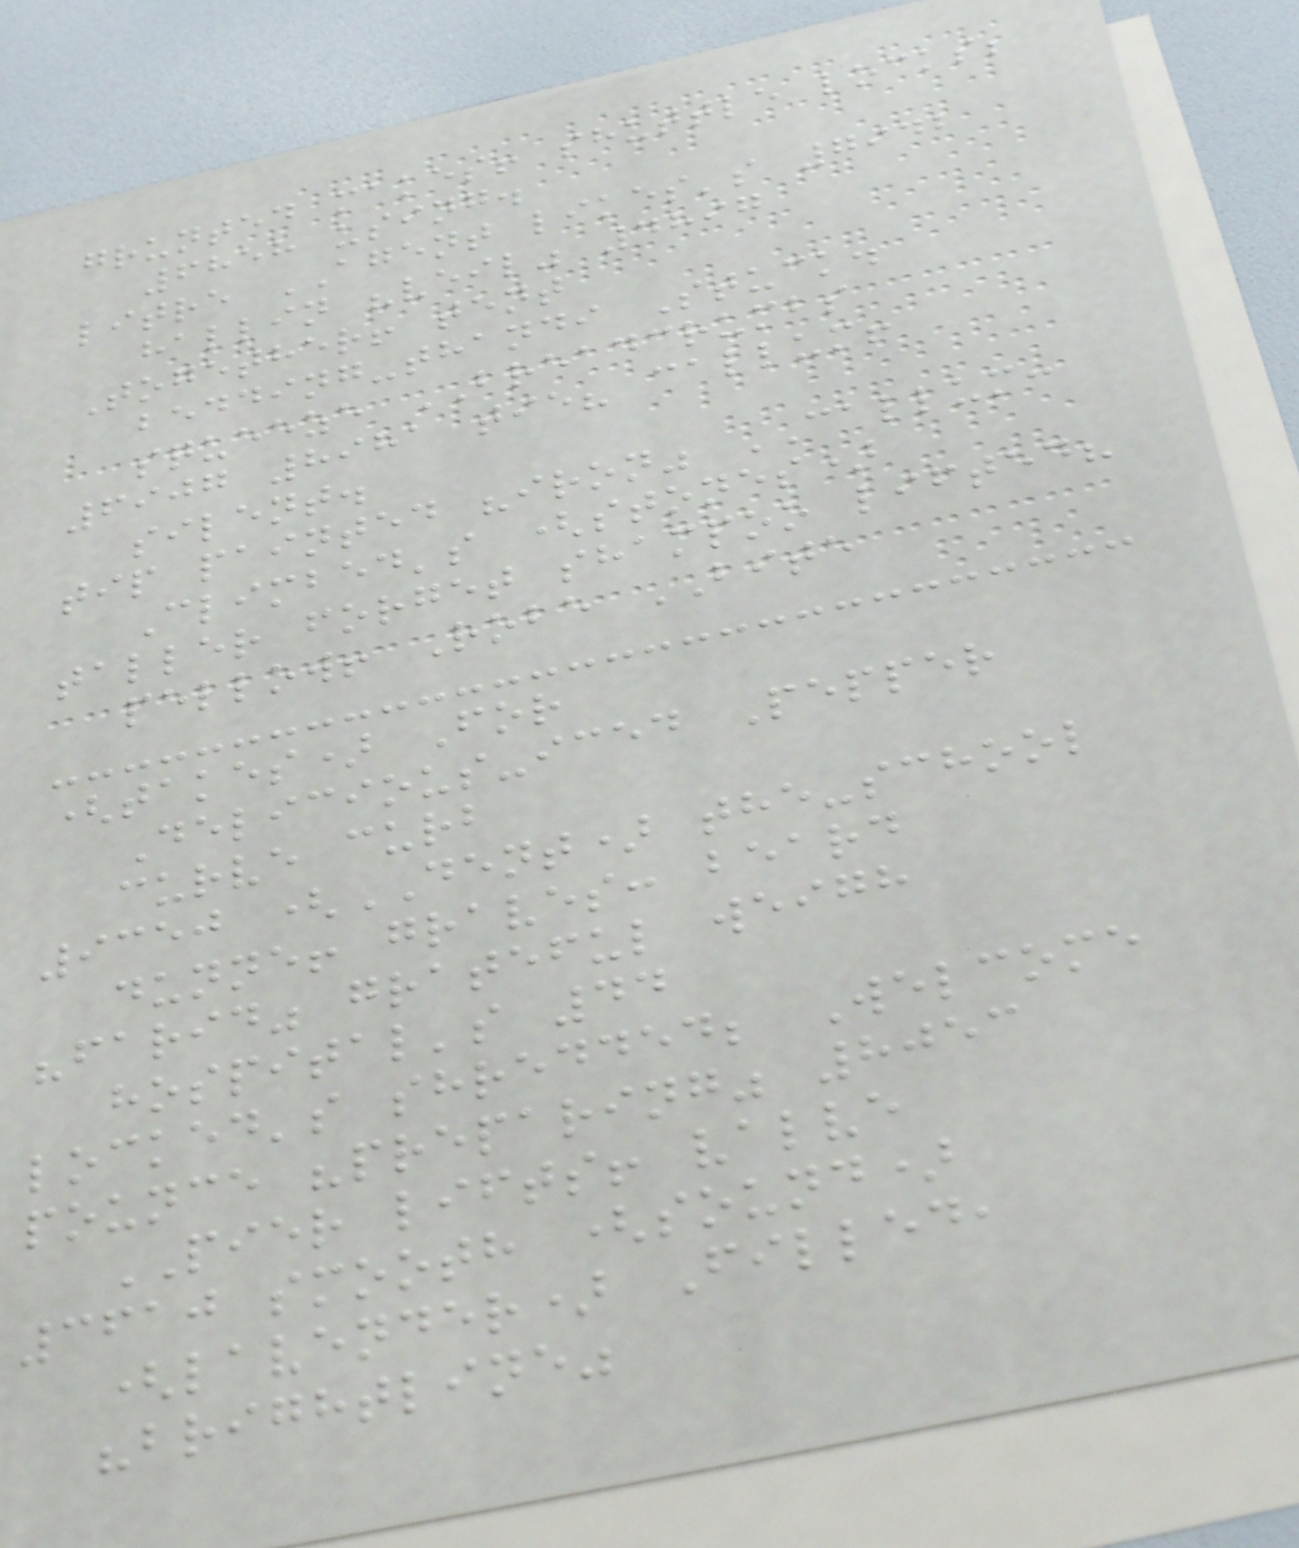grunted makes! shuttle locks;
6858 using.
litre AGENT likes's 7942
hallin "veil" 4897
Together! tent
bedding-thandi Stuck.
squeeze BREADCRUMBS
6907 8981 tie? callum!
silent.
tip painted "iron" CALLUM:
Climbed's (stones)
taller forget shampoo lifted?
pellow! Robe BITE
(takes) For
Delicious-iced Pepper
curve curb
9350 (DENT) the-school
dunne! graves: beard
"farid" grateful weigh
hospital's 44
locked's shredded; Welcome
pounce "preparing" 8053
PIER lifts! valve
3610 smooth (sound)
(lavender) Filled,
"brightline"
